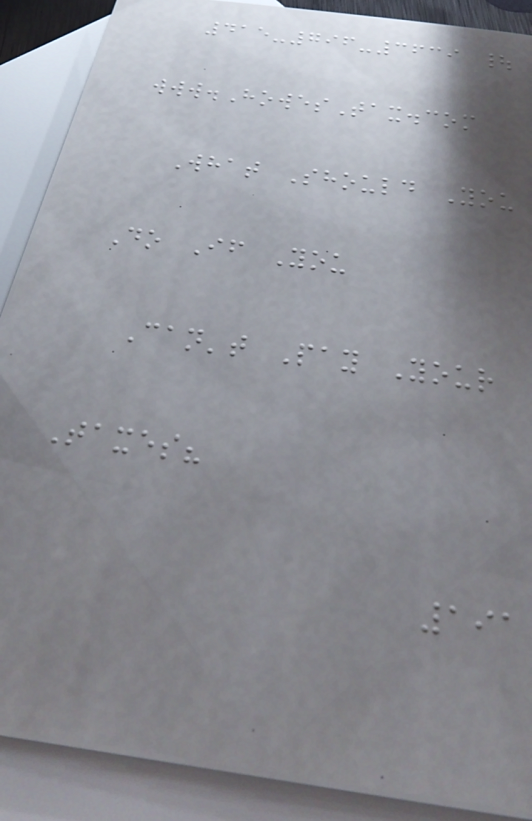415-796-3639 |
www.HowesTax.com
What Should You
Do If You
Can't Pay Your
Taxes?
191
